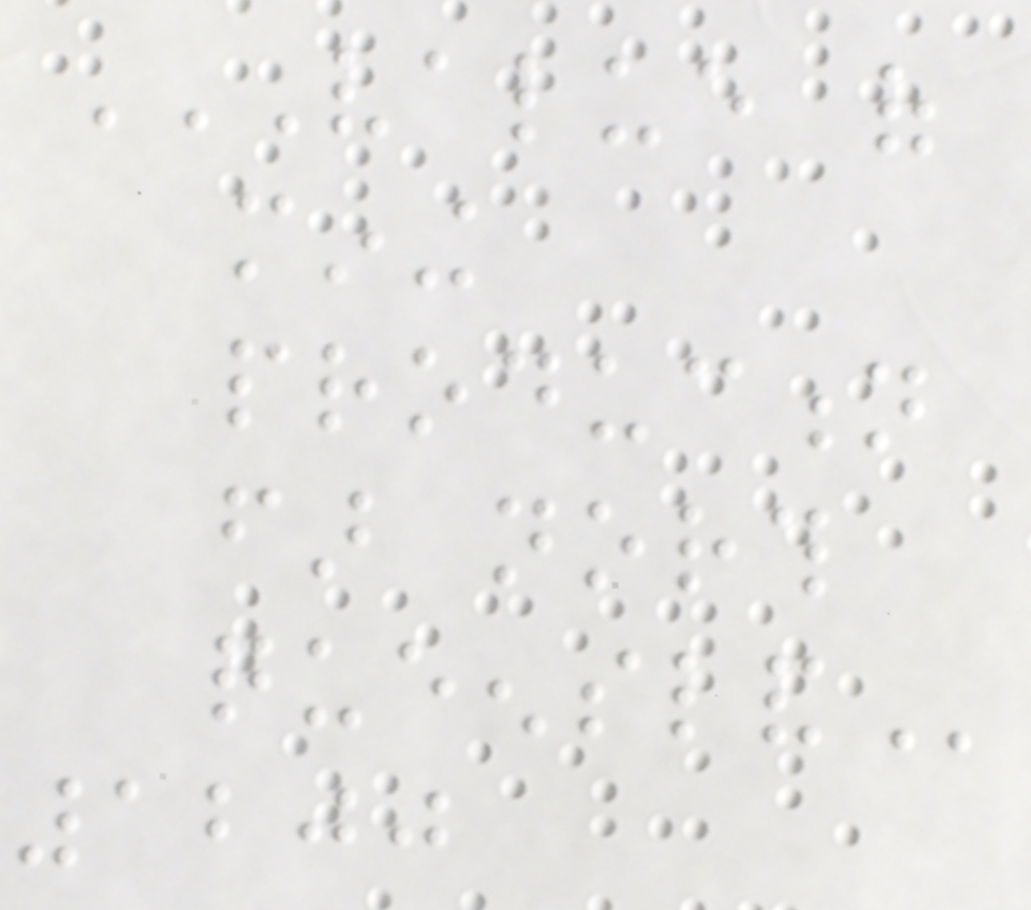VALUE OF
MINING
PRODUCTION
FAR NORTH
QUEENSLAND
1200
